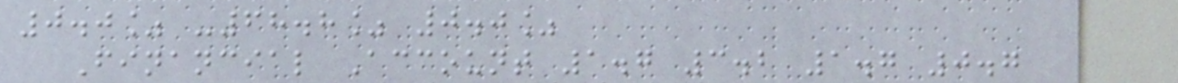0.0% -68.8% 0.0%
Financial Account 1.7 3.2 1.7 0.7
